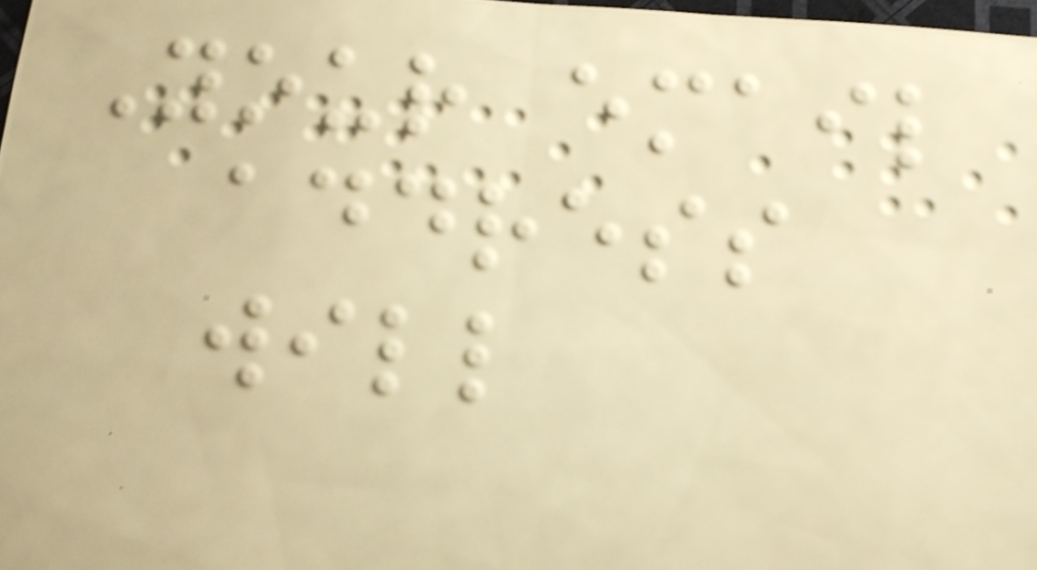Your email
address
will
